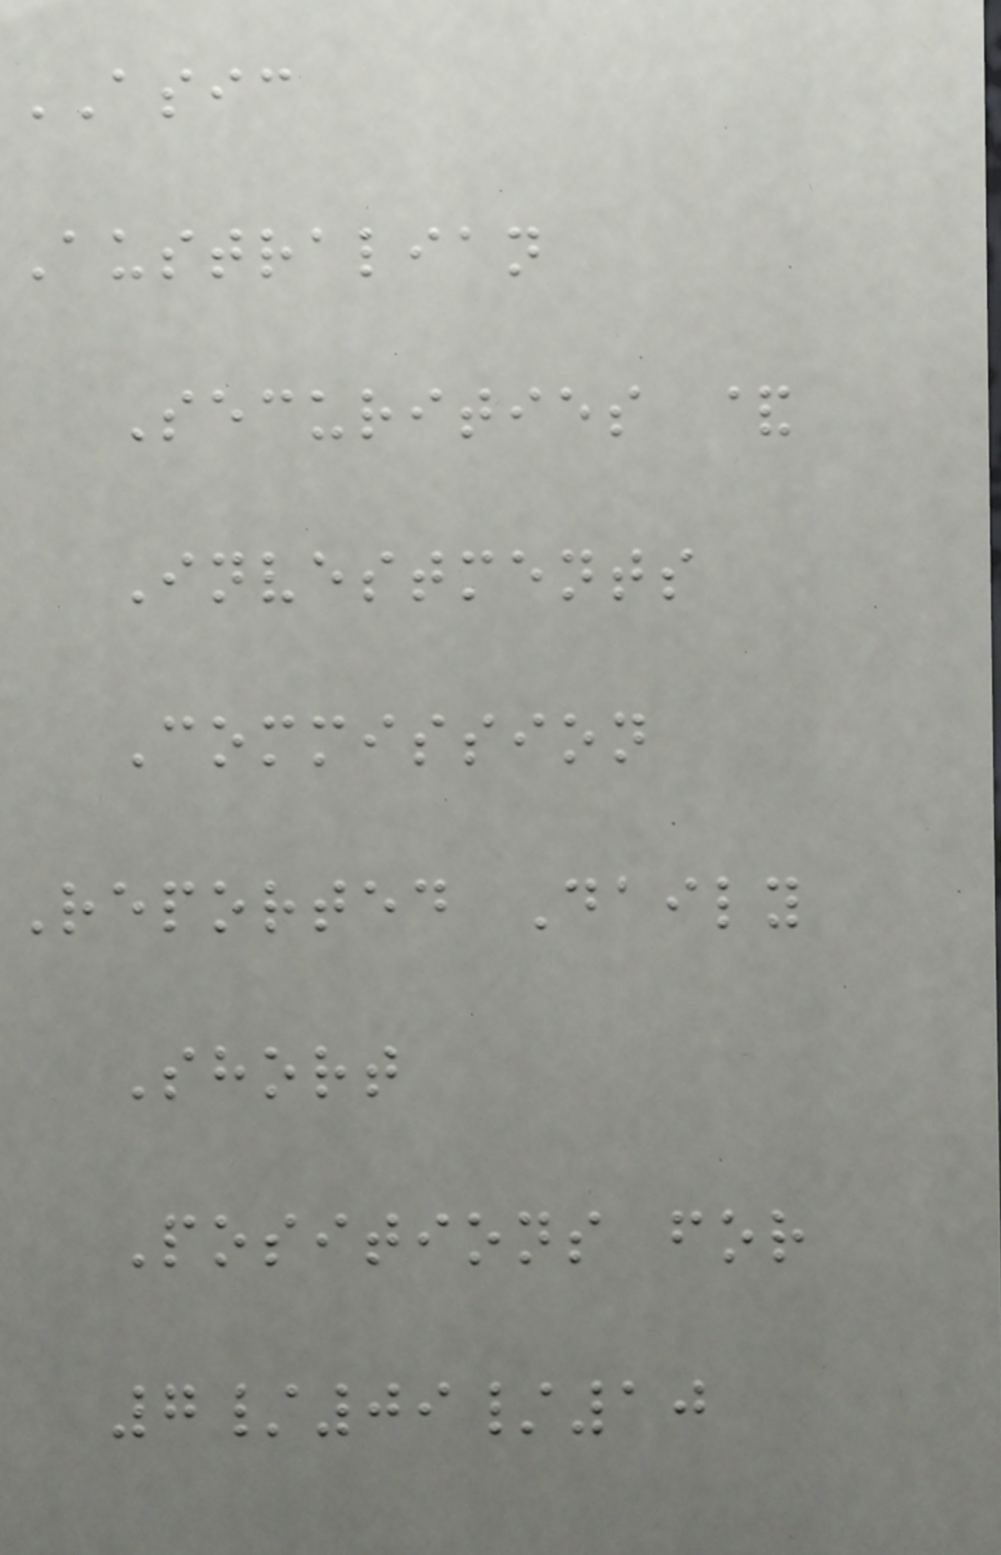ASIC
Australian
Securities &
Investments
Commission
Reported Daily
Short
Positions for
7/09/10
